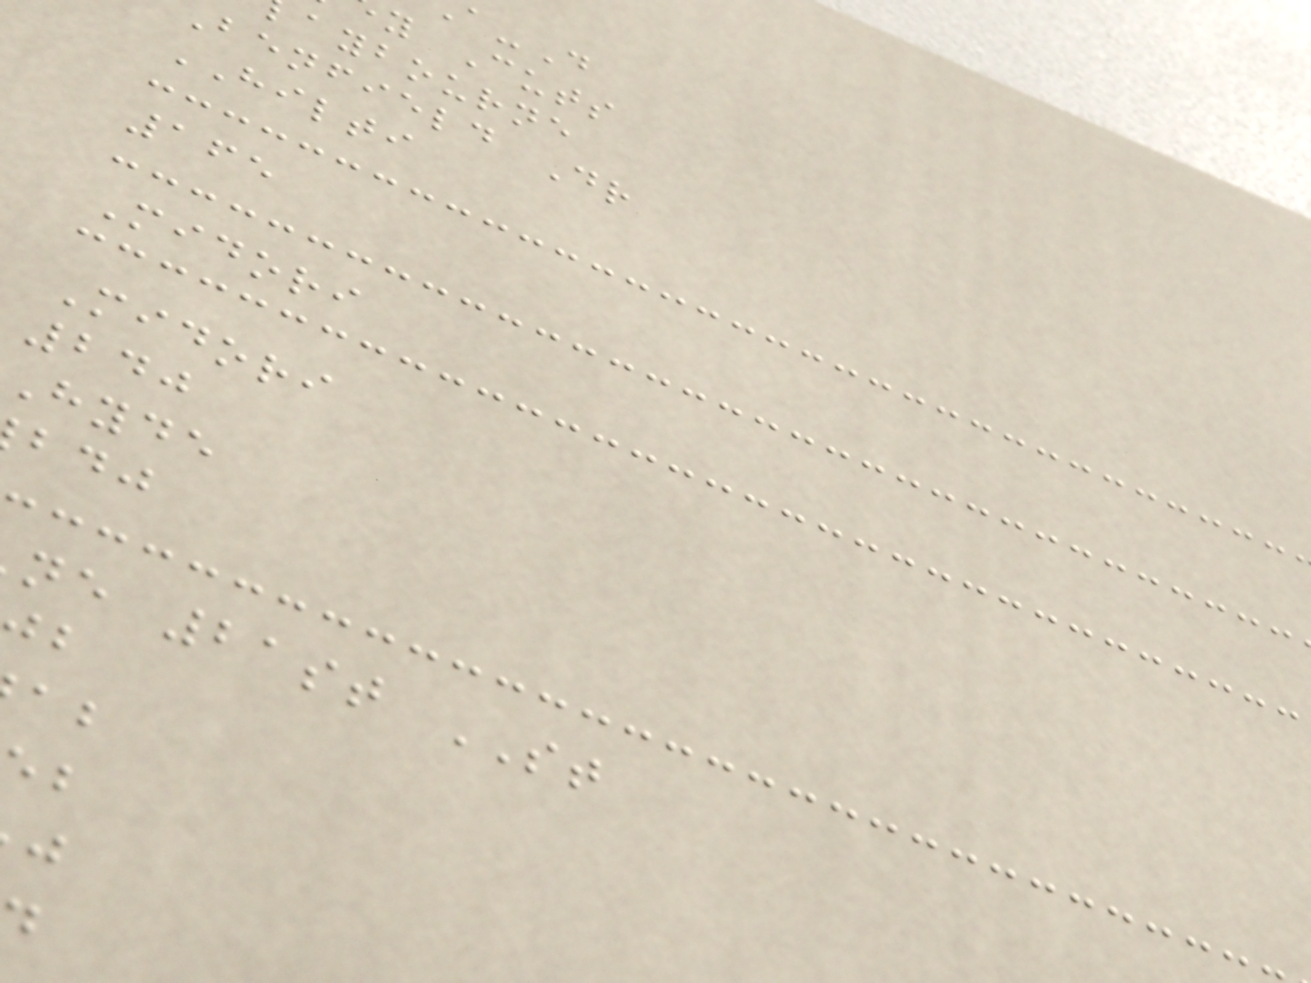y Cuts
aybourne
benfield Dr
HILTI
165
Midori
Midori
240
Hyde
ne 21st ST
